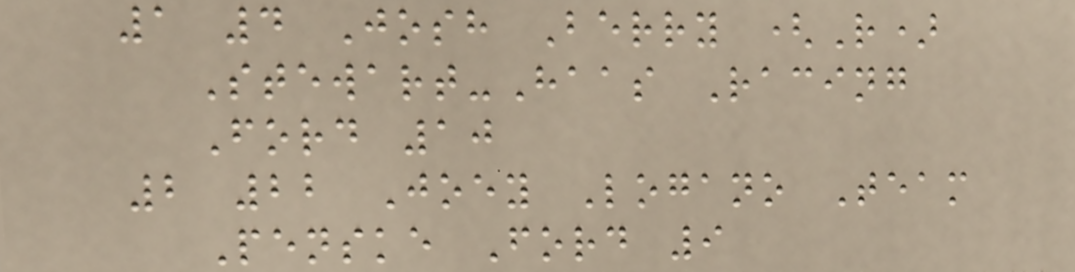1 4 Josh Berry (R)
Stewart-Haas Racing
Ford 10
2 22 Joey Logano Team
Penske Ford 9
